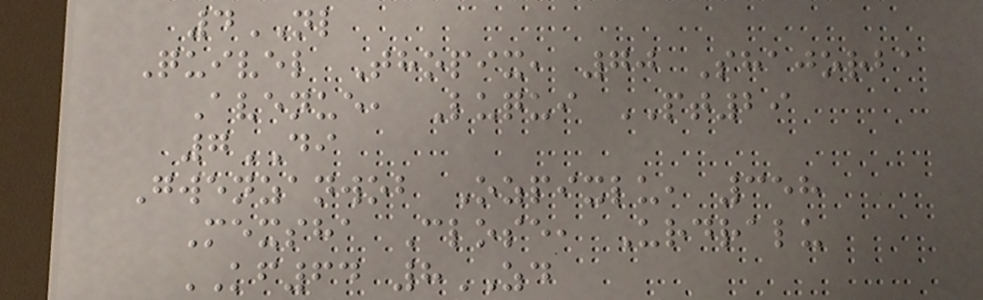4NL
Quivel Thopix, 70 Shajorba
Avenue, Luqui PT29
7DI
Gwenzanwob Ozpixlu, 358
Mexsha Close, Urdralu
KF64 8ZD
